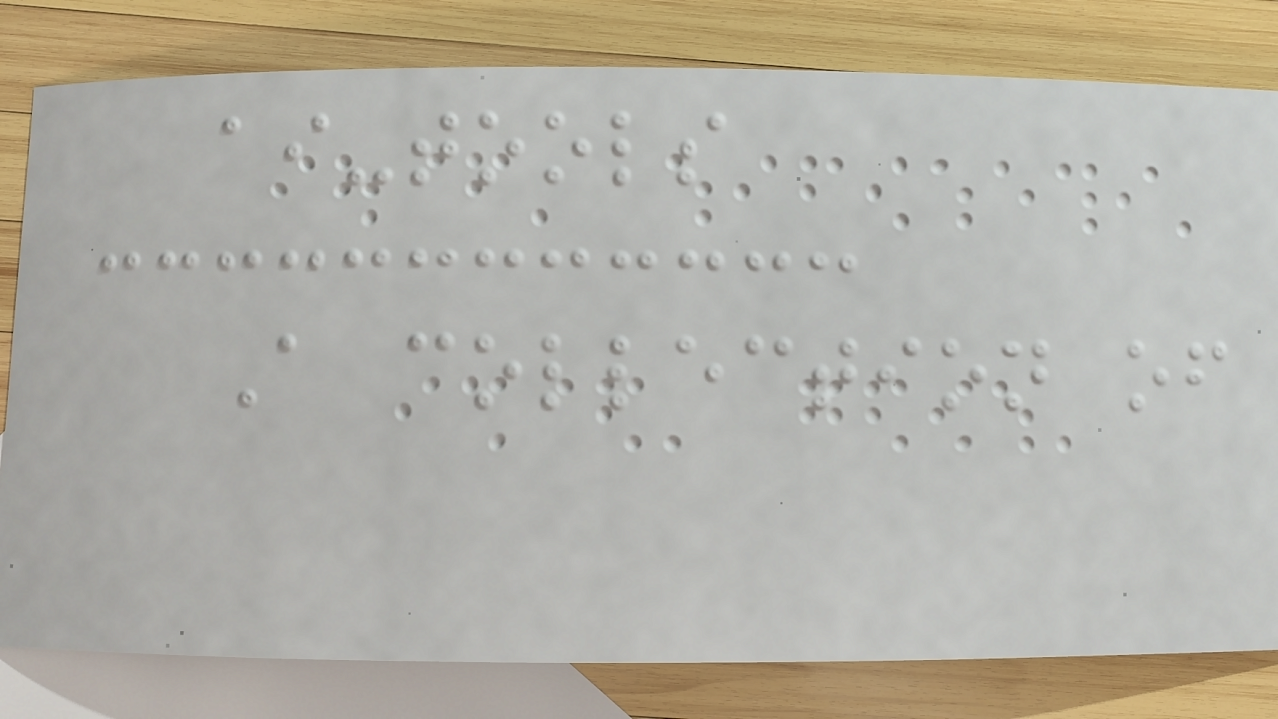ai-tools
A collection of
